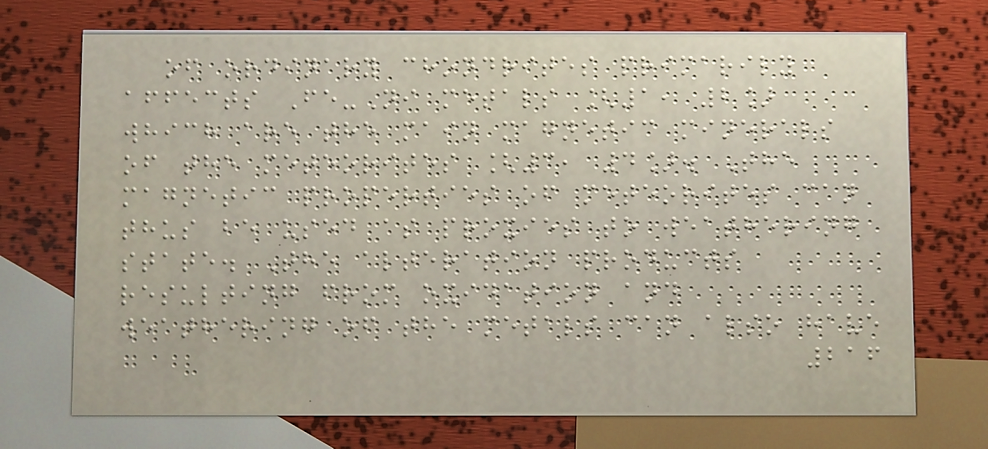of ordinary chondrites primarily
affects Fe-Ni metals [1, 2]
which are the main magnetic minerals
of the meteorites [3, 4]. The
magnetic properties of meteorites can
thus be used as proxies to weathering
state. The alteration products
resulting from oxidation and
weathering of the metals can also have
216
